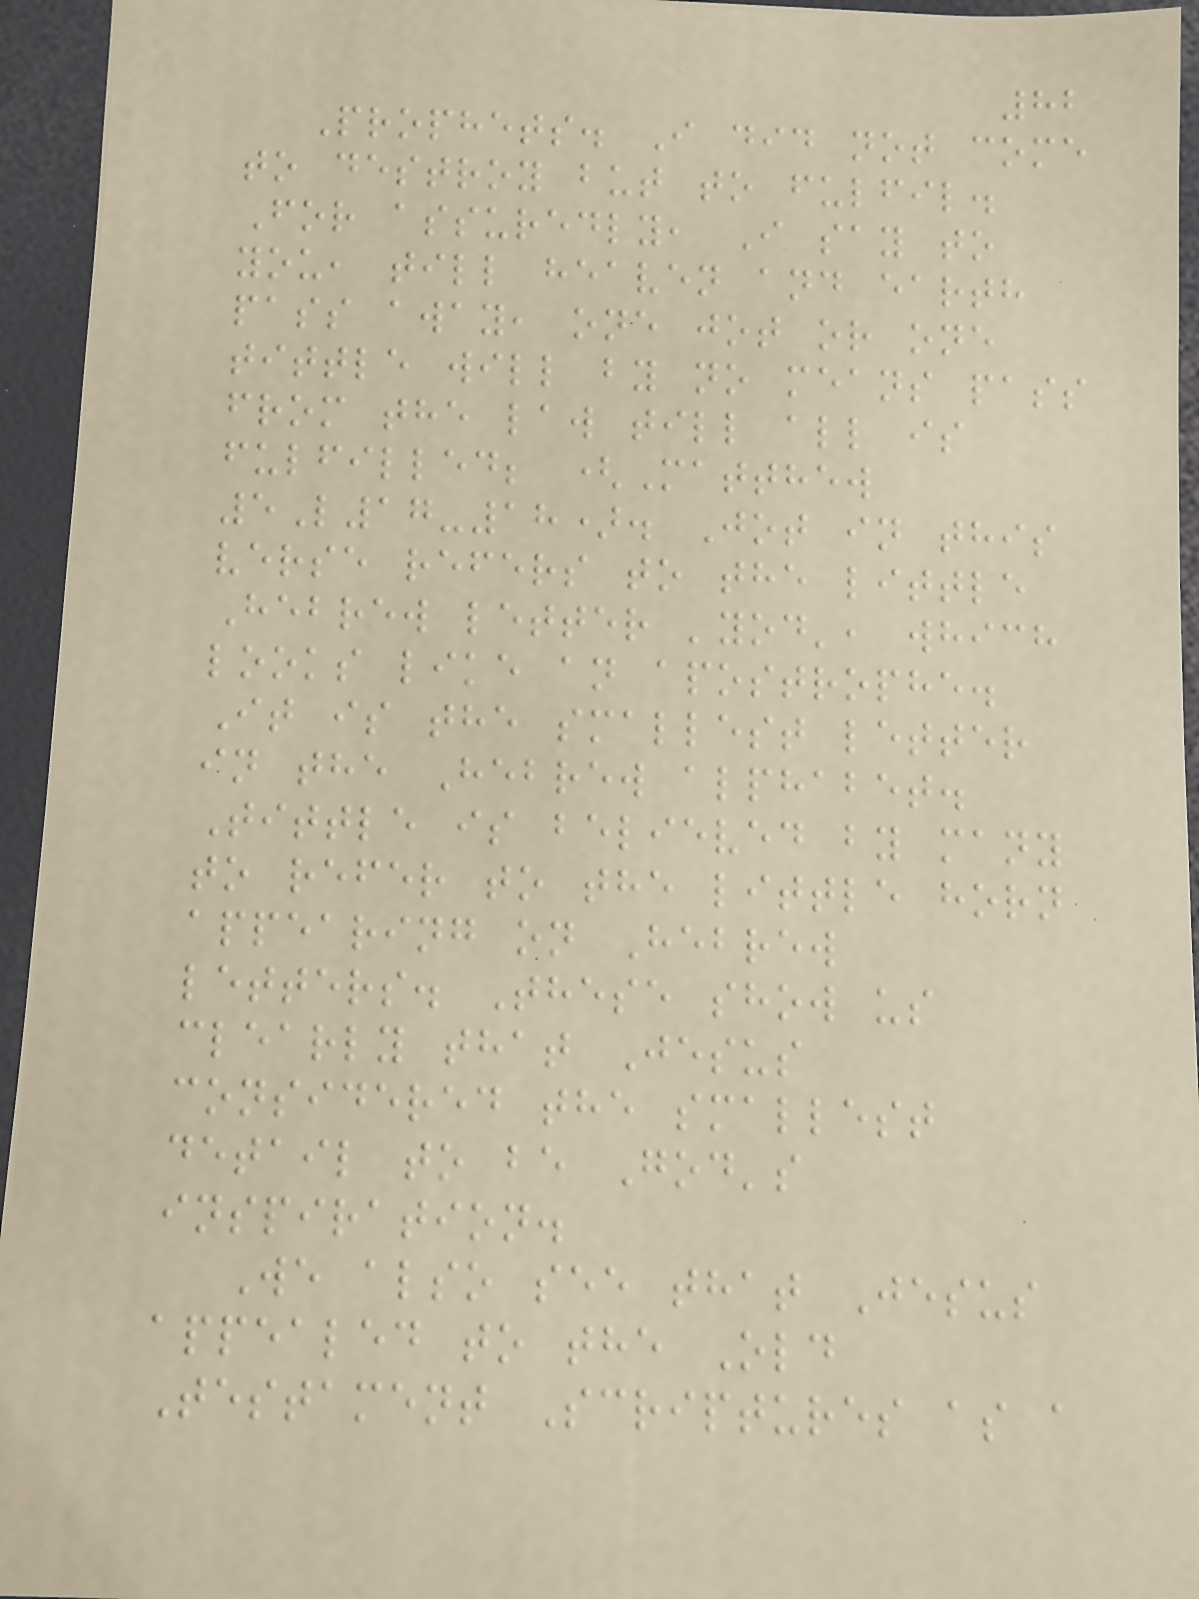82
Prophets. I did not come
to destroy but to fulfil.
For assuredly, I say to
you, till heaven and earth
pass away, one jot or one
tittle will by no means pass
from the law till all is
fulfilled; (Matthew
5L17-18). Jot in this
verse refers to the little
Hebrew letter 'yod', which
looks like an apostrophe.
It is the smallest letter
in the Hebrew alphabet.
Tittle is believed by many
to refer to the little horn
appearing on Hebrew
letters. These show us
clearly that Jesus
considered the smallest
detail to be God's
inspiration.
We also see that Jesus
appealed to the Old
Testament Scriptures as a
